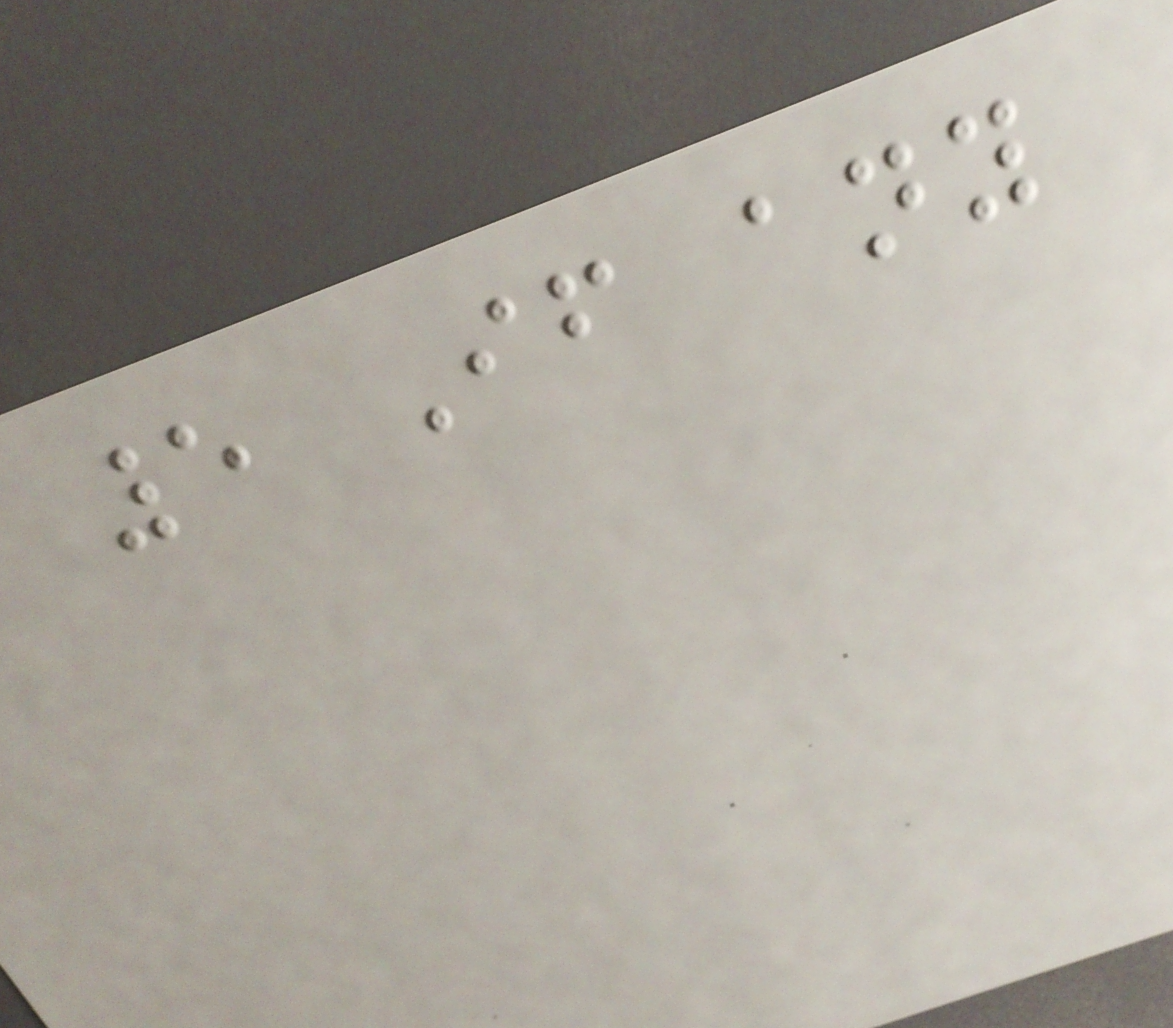5 If any
